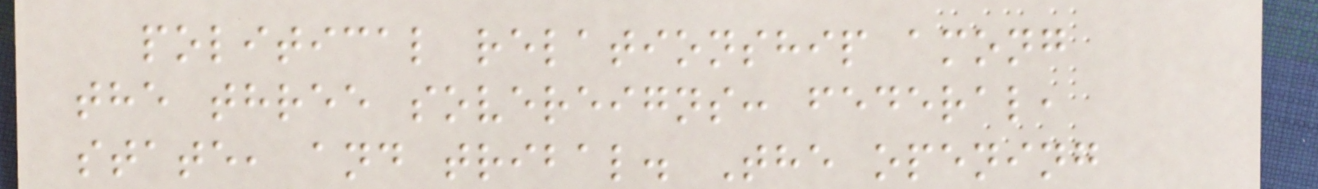political relationship among
the three sovereigns: federal,
state, and tribal. The opening
